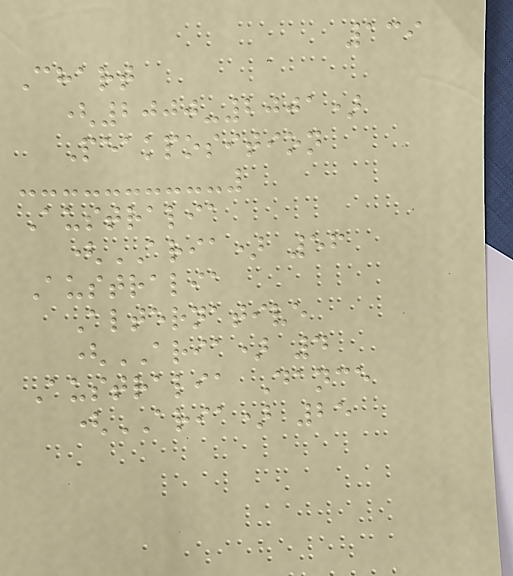139
Chart
(2000-2001)
Peakposition
Australia
(ARIA) 56
Australia
Alternative
(ARIA) 4
Australia Dance
(ARIA) 25
